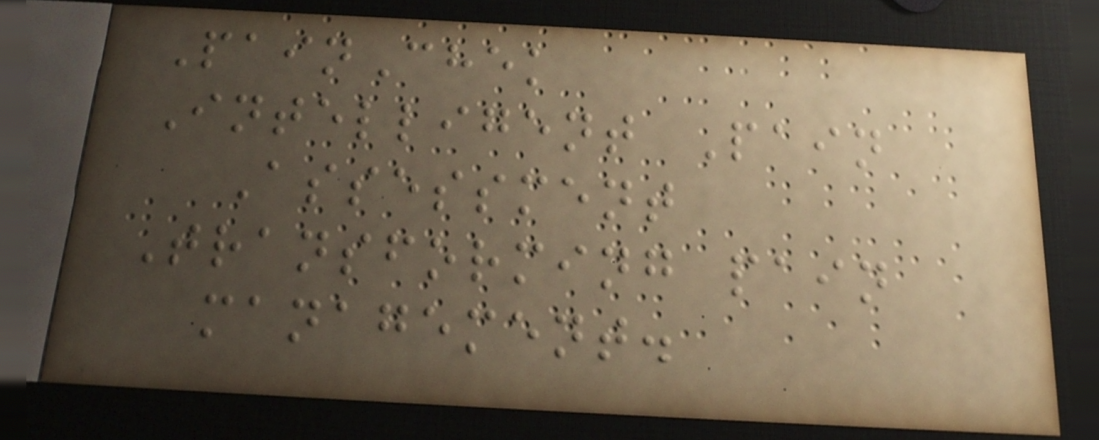PainChek
Intelligent Pain
Assessment
Transforming pain
management.
